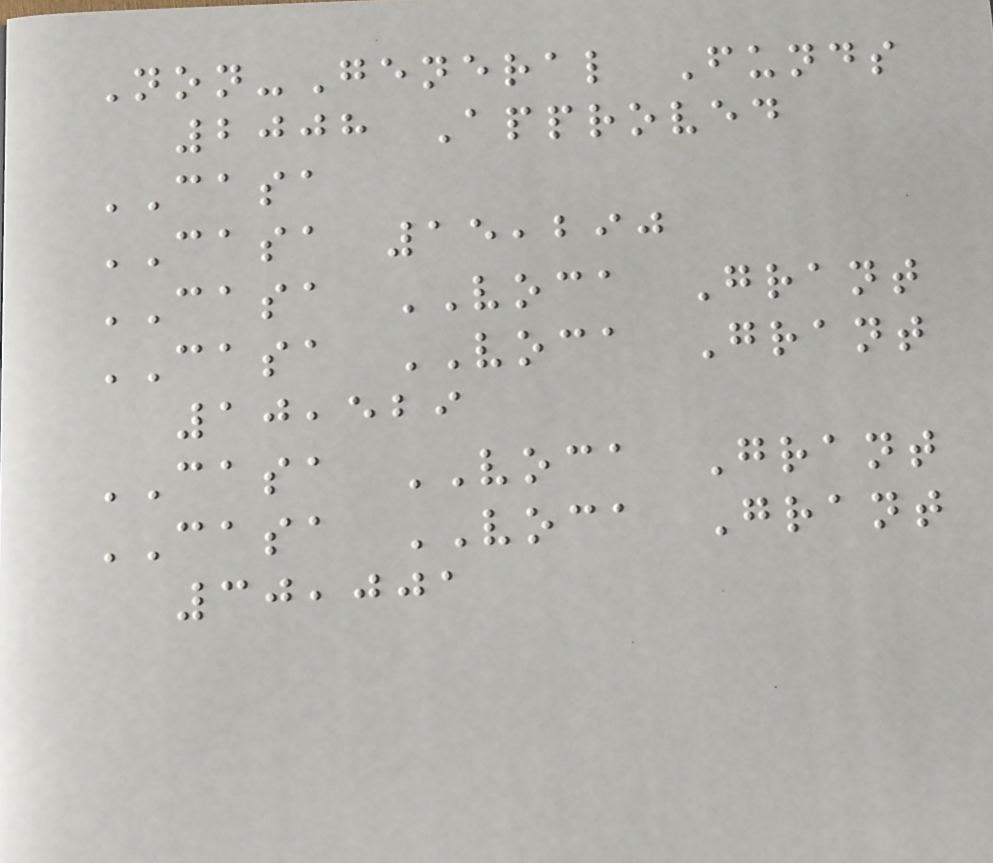Non-General Funds
2008 Approved
CASA
CASA 15,290
CASA VOCA Grant
CASA VOCA Grant
10,529
CASA VOCA Grant
CASA VOCA Grant
30,001
